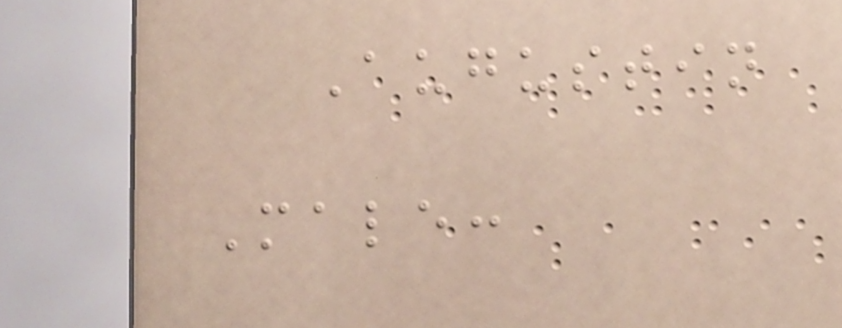Augustin
Male:
